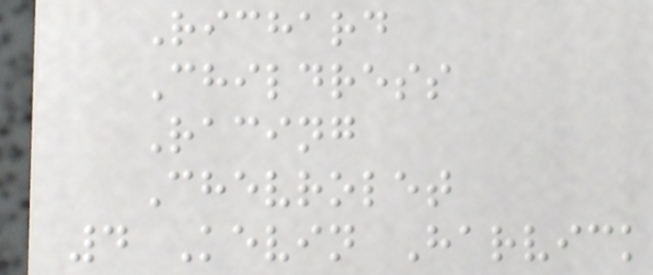Richard
Childress
Racing
Chevrolet
4 Kevin Harvick
